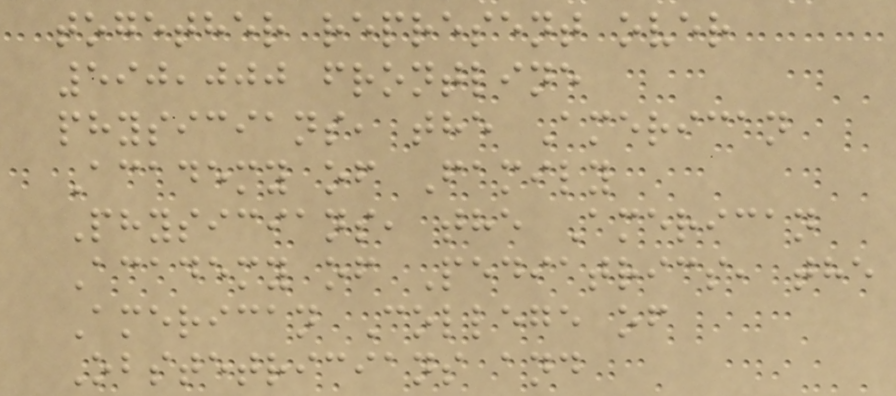together represent over
590,000 frontline
physicians, the American
Academy of Family
Physicians, the American
Academy of Pediatrics, the
American College of
Obstetricians and
